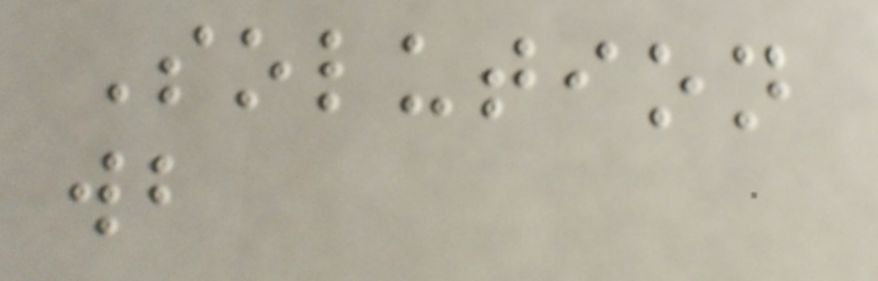Solution
wb
